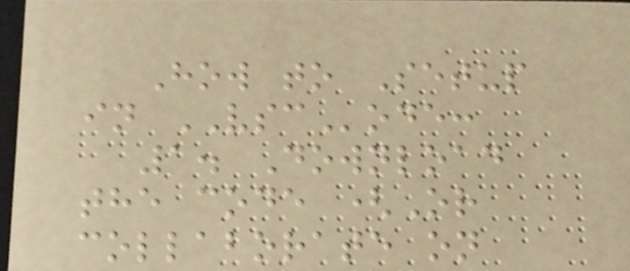How to Setup
in VSCode:
1. Download
the code (Or
collaborate on
